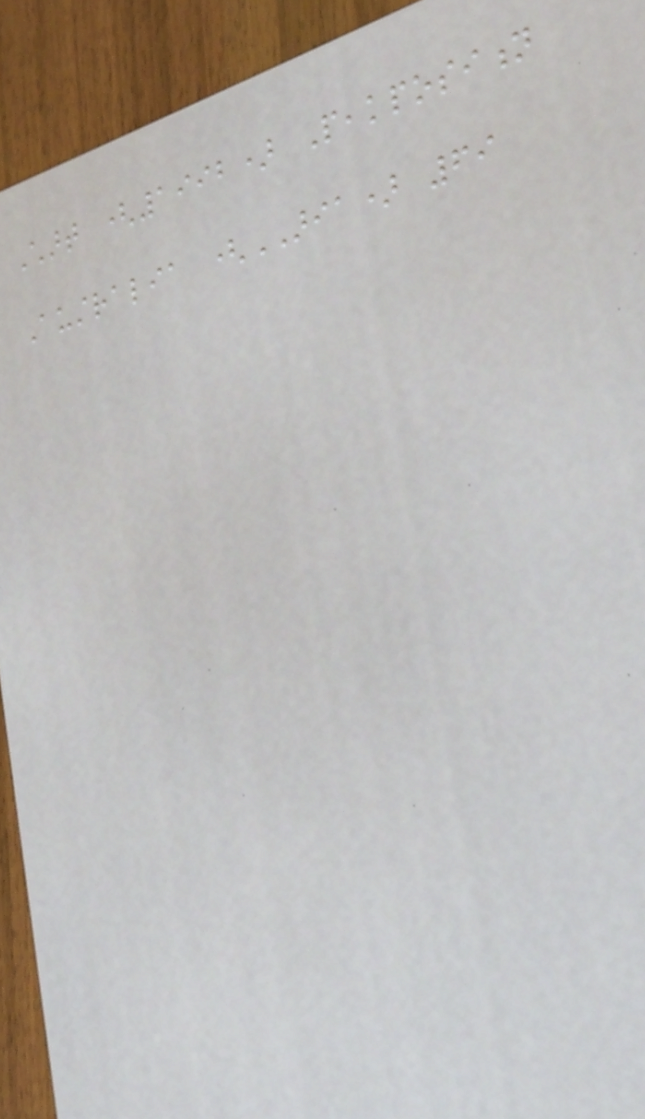Chart (1992) Peakposition
Australia (ARIA) 69
